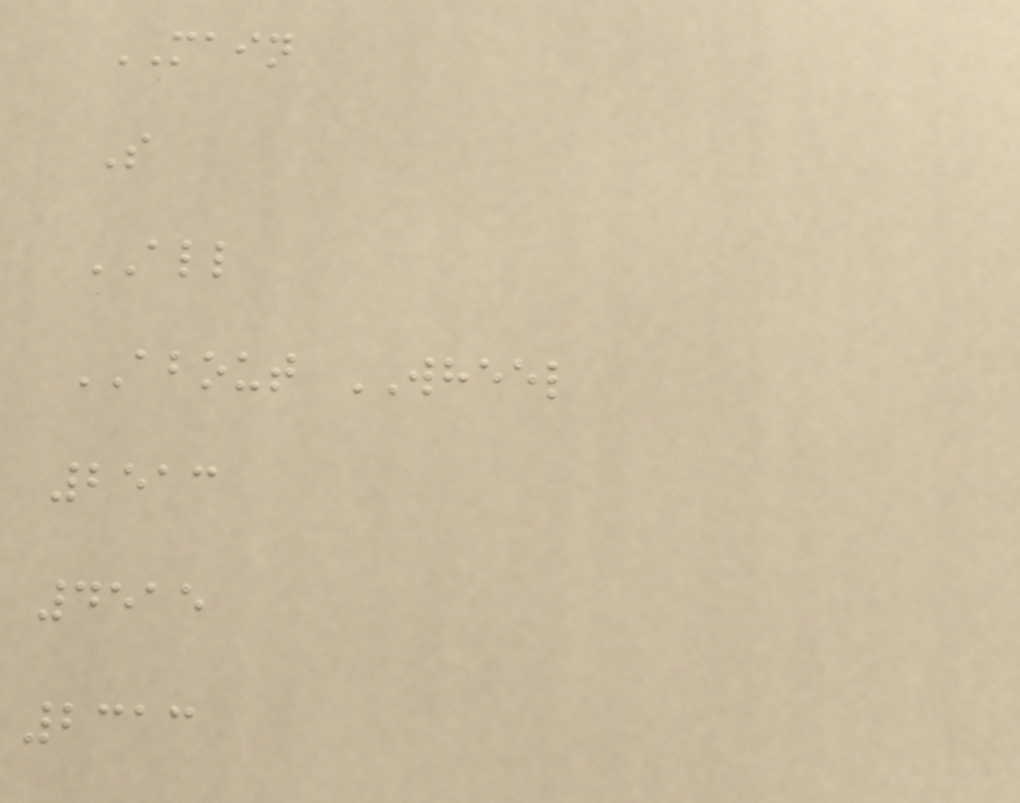MAIN
S
ALL
ABOUT WHEEL
2513
4515
2313
